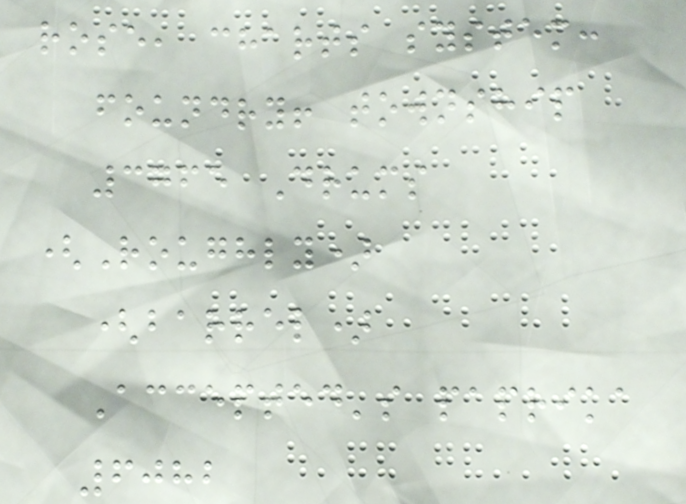rose, charts system:
foundry! township
3765 Drums
(Roughly)
(barrel)
Accepted's paprika
6082
